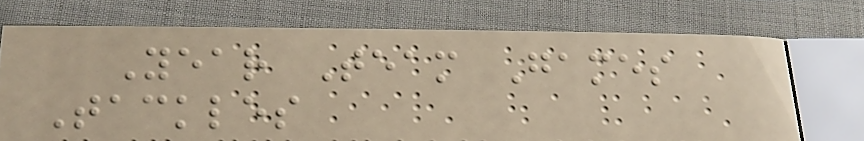Year Team Games
Tackles
